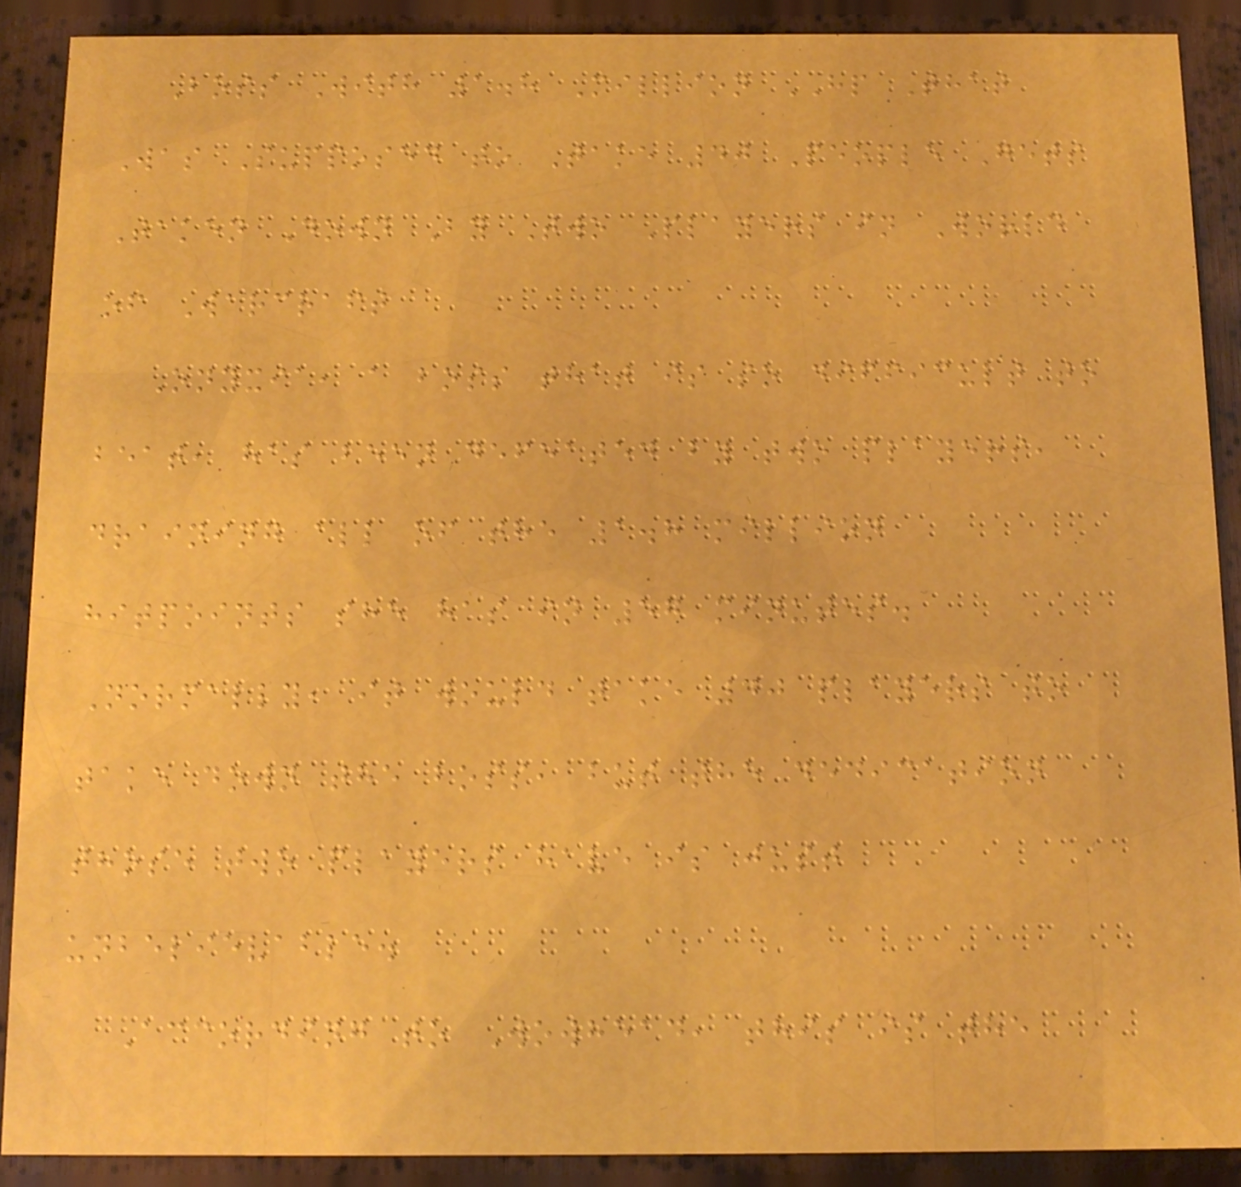Boss With 1.8 Million HP That
Was Supposed to Take 40 People Gets
Taken Down By Two Players in World
of Warcraft
Onyxia, a boss that is so difficult to
beat, has been defeated by two players,
draining all of the 1.8 million
hitpoints she has in 57 minutes.
Normally, it would take 40 players to
take down the boss, but the dedication
those two players have is just
unbelievable.
According to Wowhead, this is the
